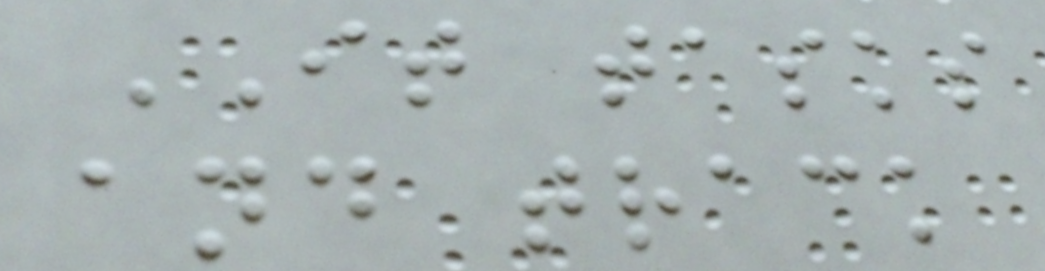IT tasks
and track
